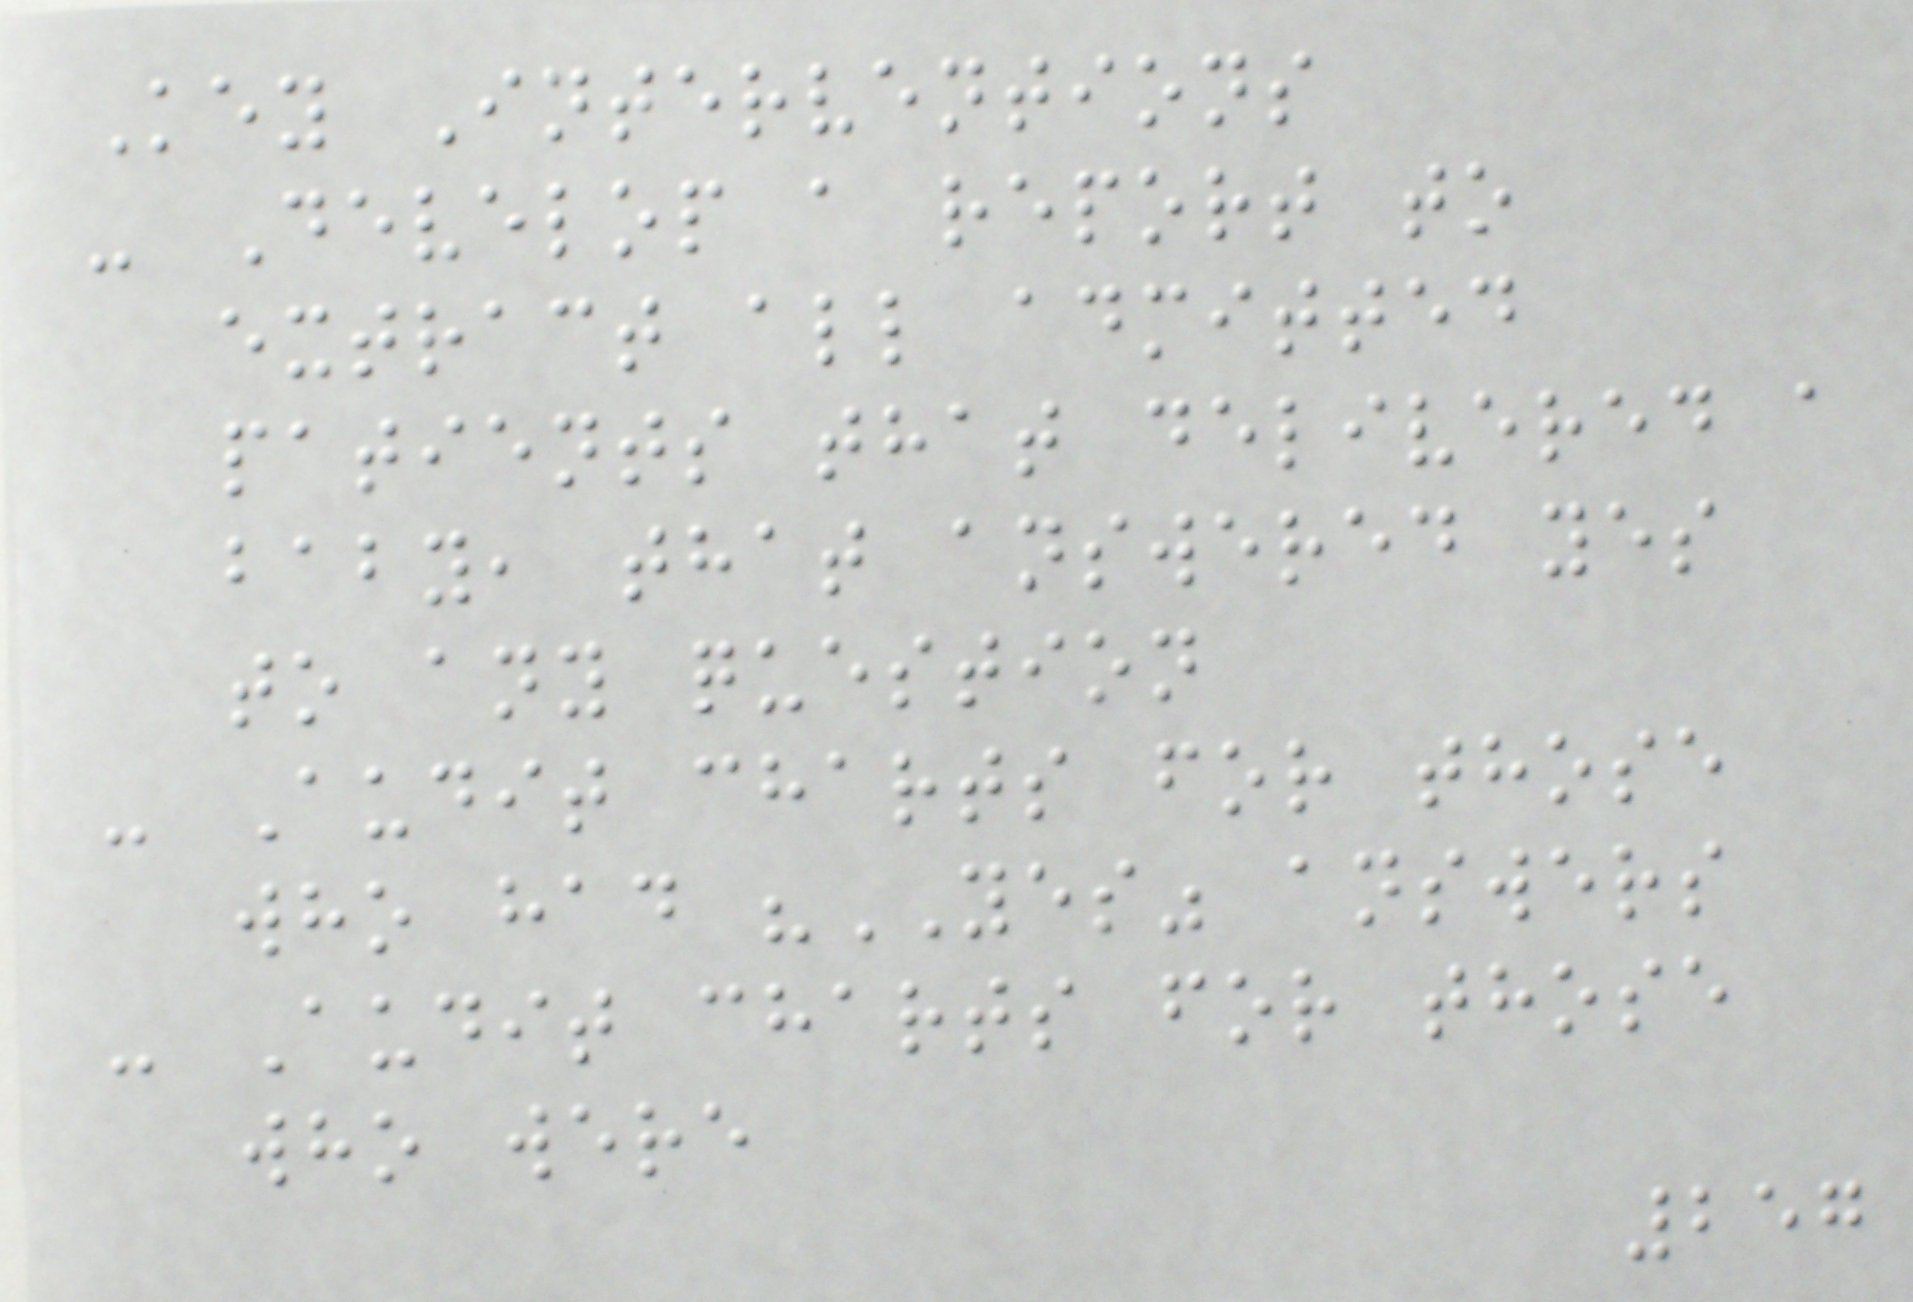Key Interventions
- Develop a report to
extract all admitted
patients that delivered a
baby, that answered yes
to any question
- Audit charts for those
who had "YES" answers
- Audit charts for those
who were
257
